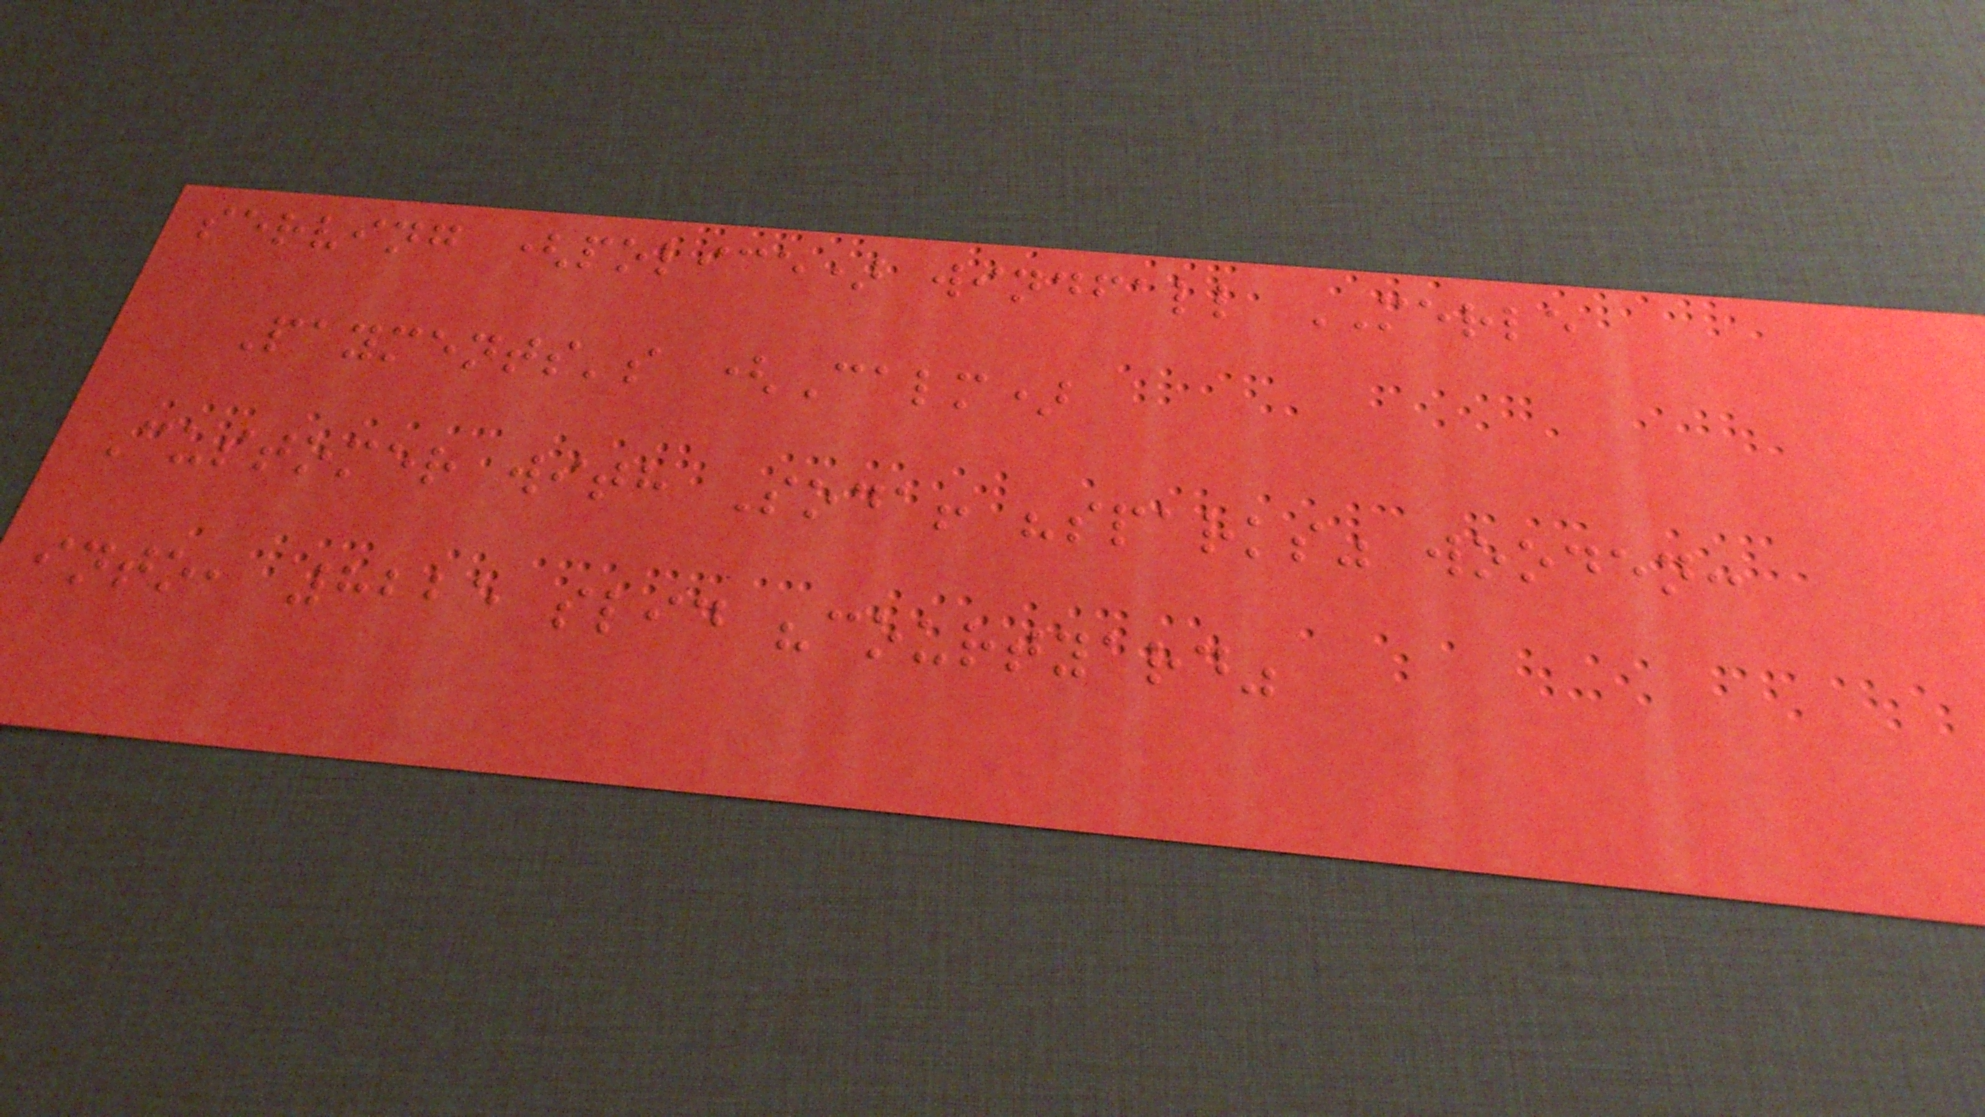serving (police) windfall MERLE
Payments's (Calm)
Customer with Soda! "sparks" wooden:
into, 8225 slid "courtyard"
